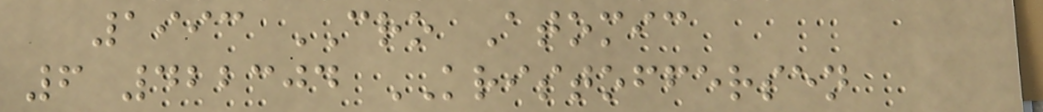1993 CRO Atomic
6 422304 KRISTOFFERSEN
